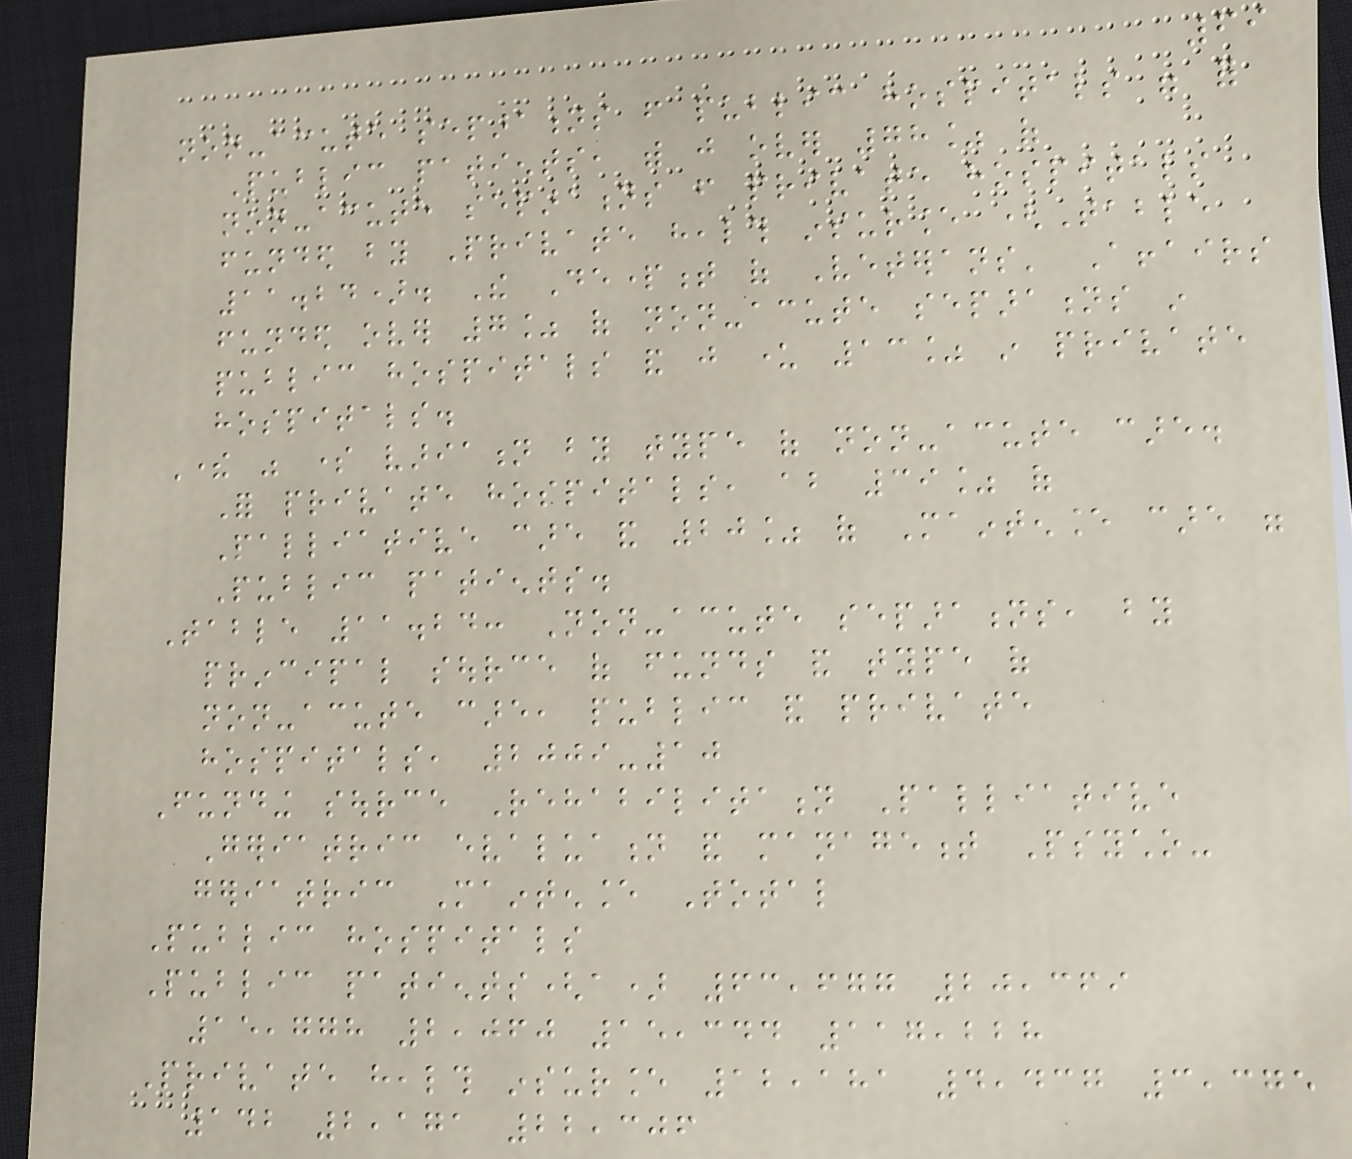69
non-acute separations from public hospitals were for
Public patients, with just over 78% of
non-acute separations from private hospitals
funded by Private health insurance (Table
11.24). The Department of Veterans' Affairs
funded over 7% of non-acute separations in
public hospitals and just under 13% in private
hospitals.
There was some variation by type of non-acute care.
For private hospitals, about 39% of
Palliative care and 20% of Maintenance care were
Public patients.
Table 11.24: Non-acute separations, by
principal source of funds and type of
non-acute care, public and private
hospitals, 2009-10
Funding source Rehabilitation Palliative
Geriatric evaluation and management Psycho-
geriatric Maintenance Total
Public hospitals
Public patients(a) 63,677 20,369
15,778 2,060 15,344 117,228
Private health insurance 12,181 4,437 3,375
142 2,171 22,306
